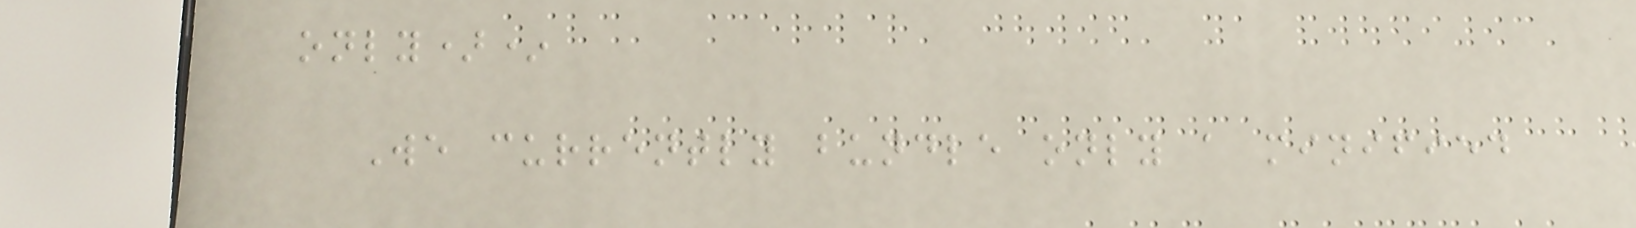only)*
We currently bundle only a minified
